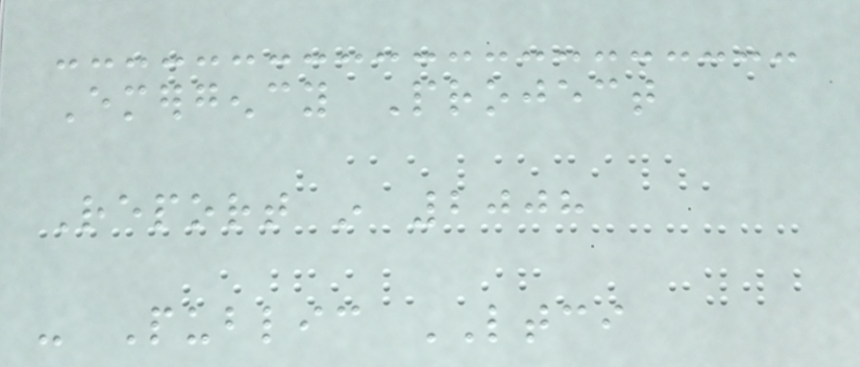Emergency Project
Report in 2008
- Public LTCI
